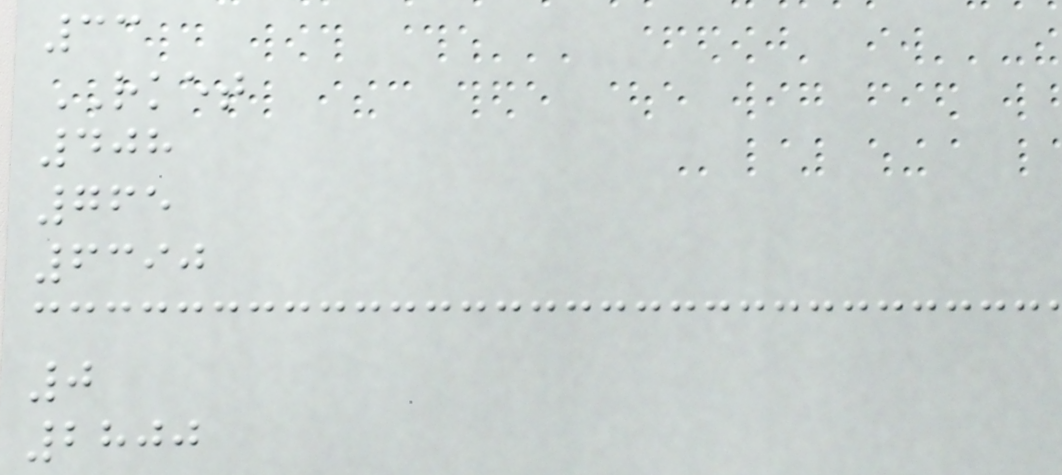33
RKET
408
765
6390
0
2800
